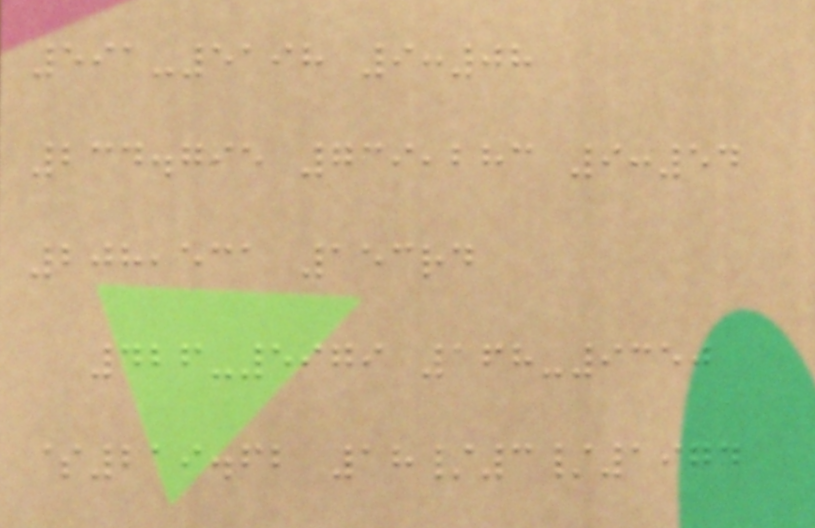591-5198 9:08
234.795 739,283 9:54
208,531 153rd
426-5979 168-9350
$219.62 18/3/1974
